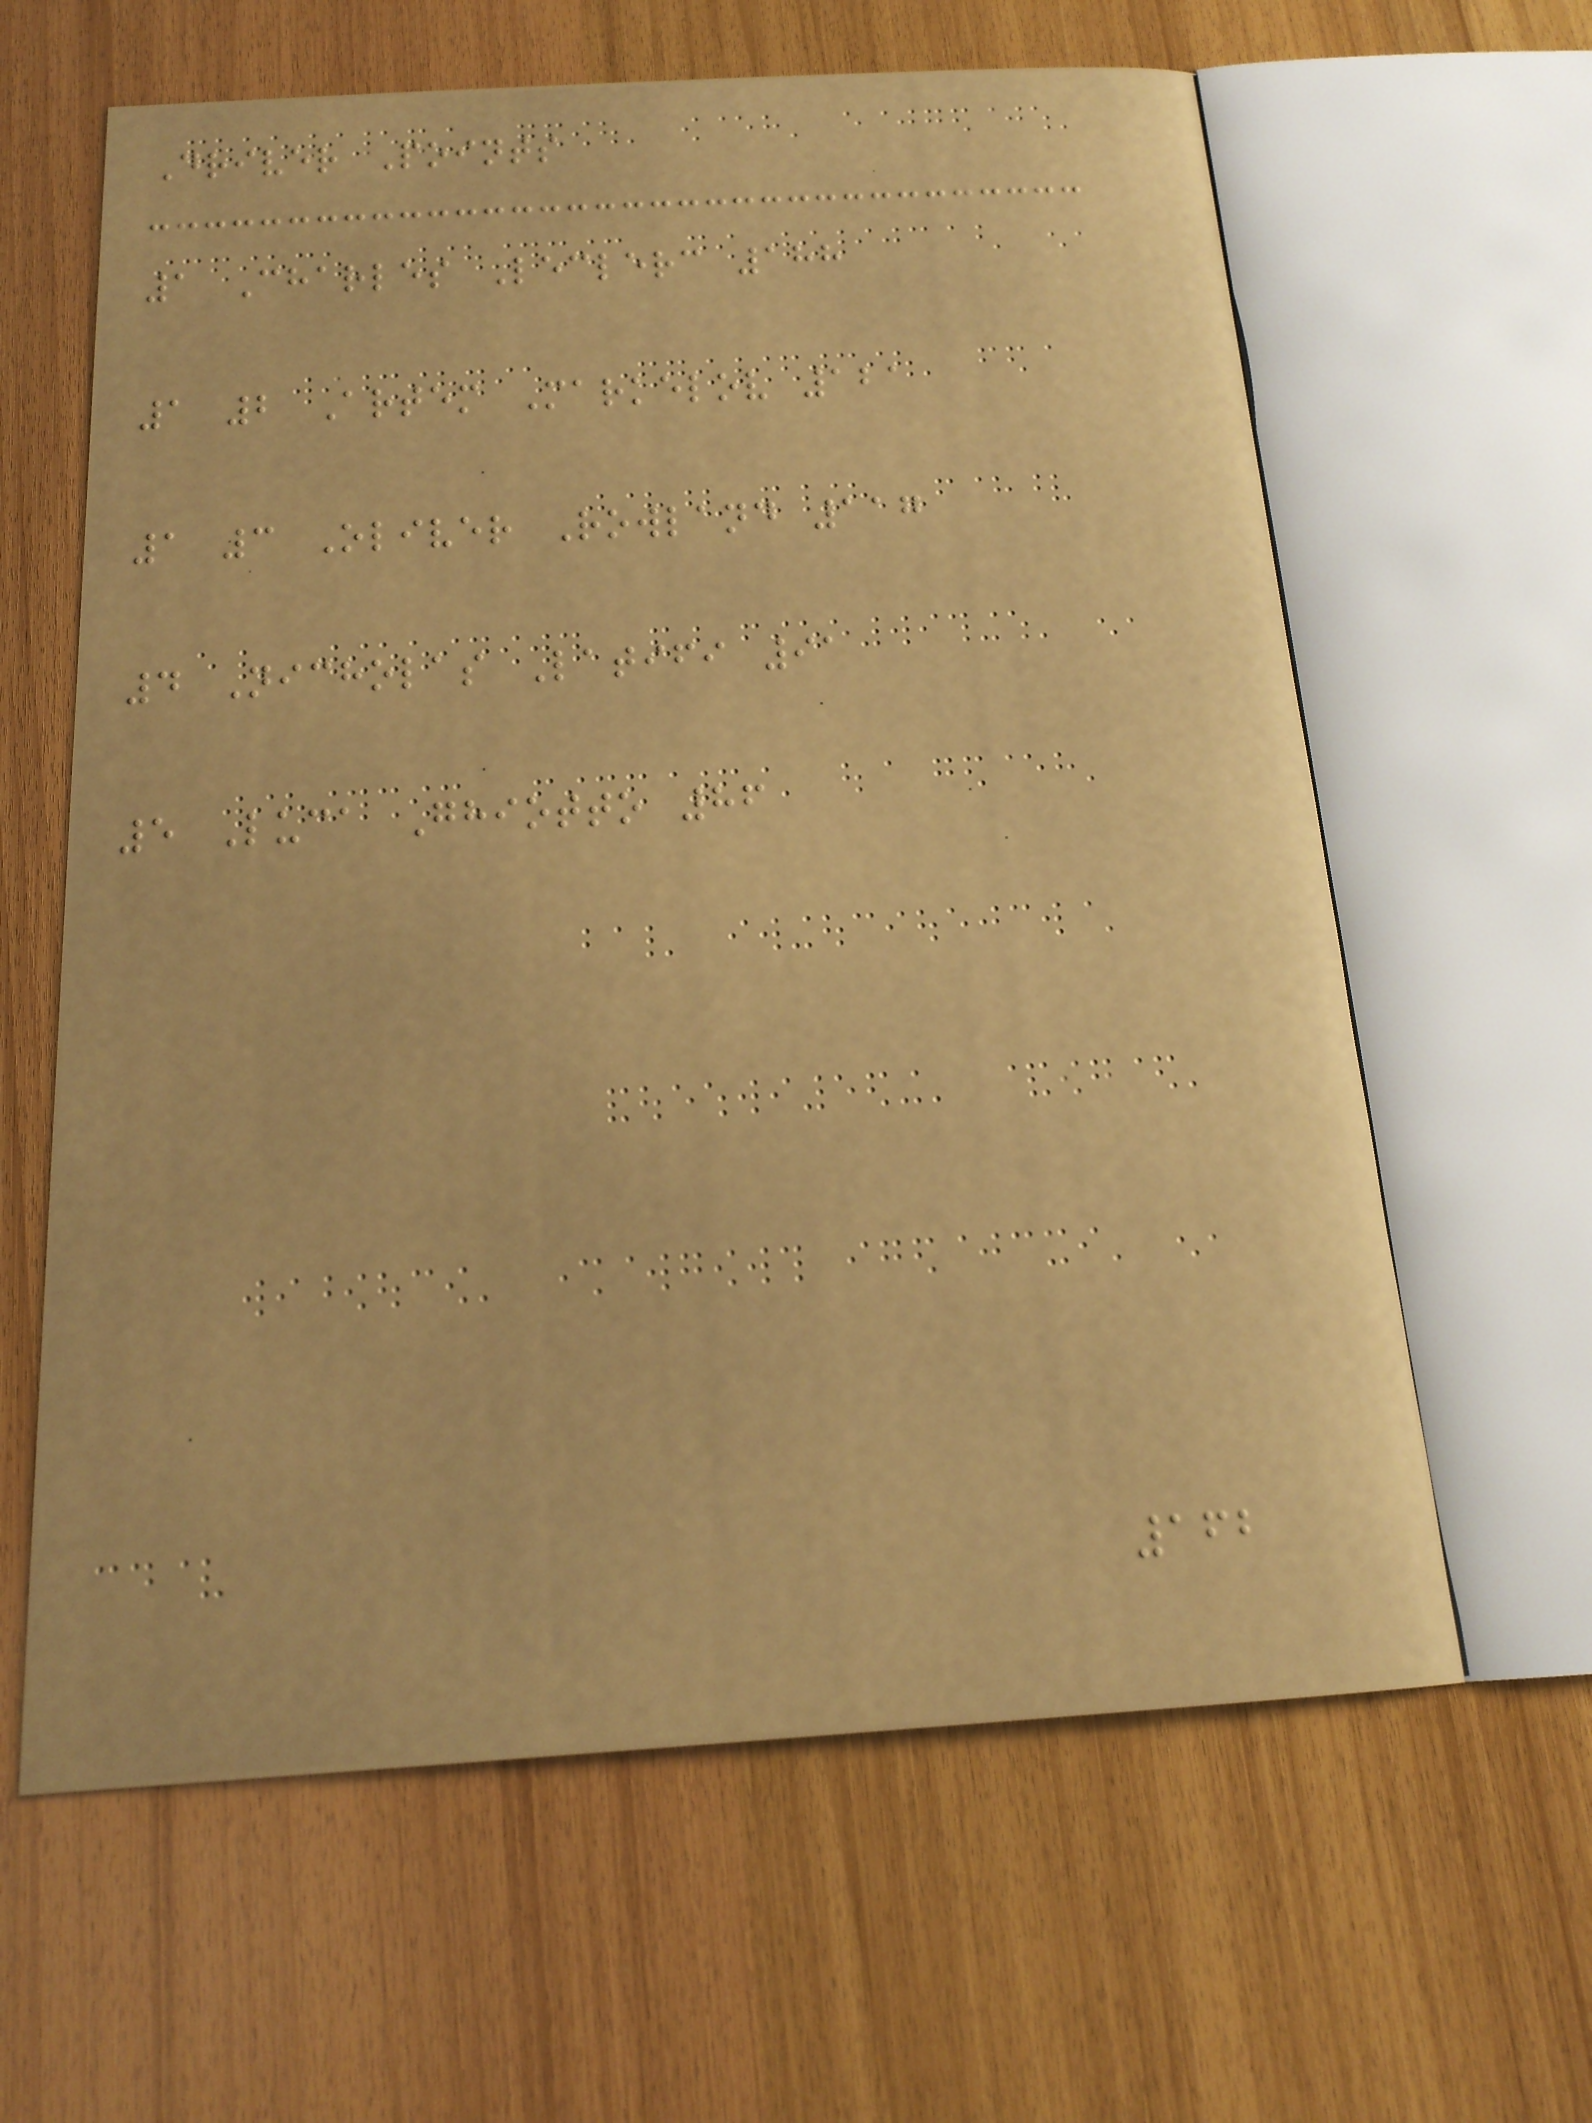Driver Points
1 Charles Leclerc 188
1 2 Artem Markelov 121
1 3 Oliver Rowland 117
4 Nicholas Latifi 91
5 Luca Ghiotto 86
162
